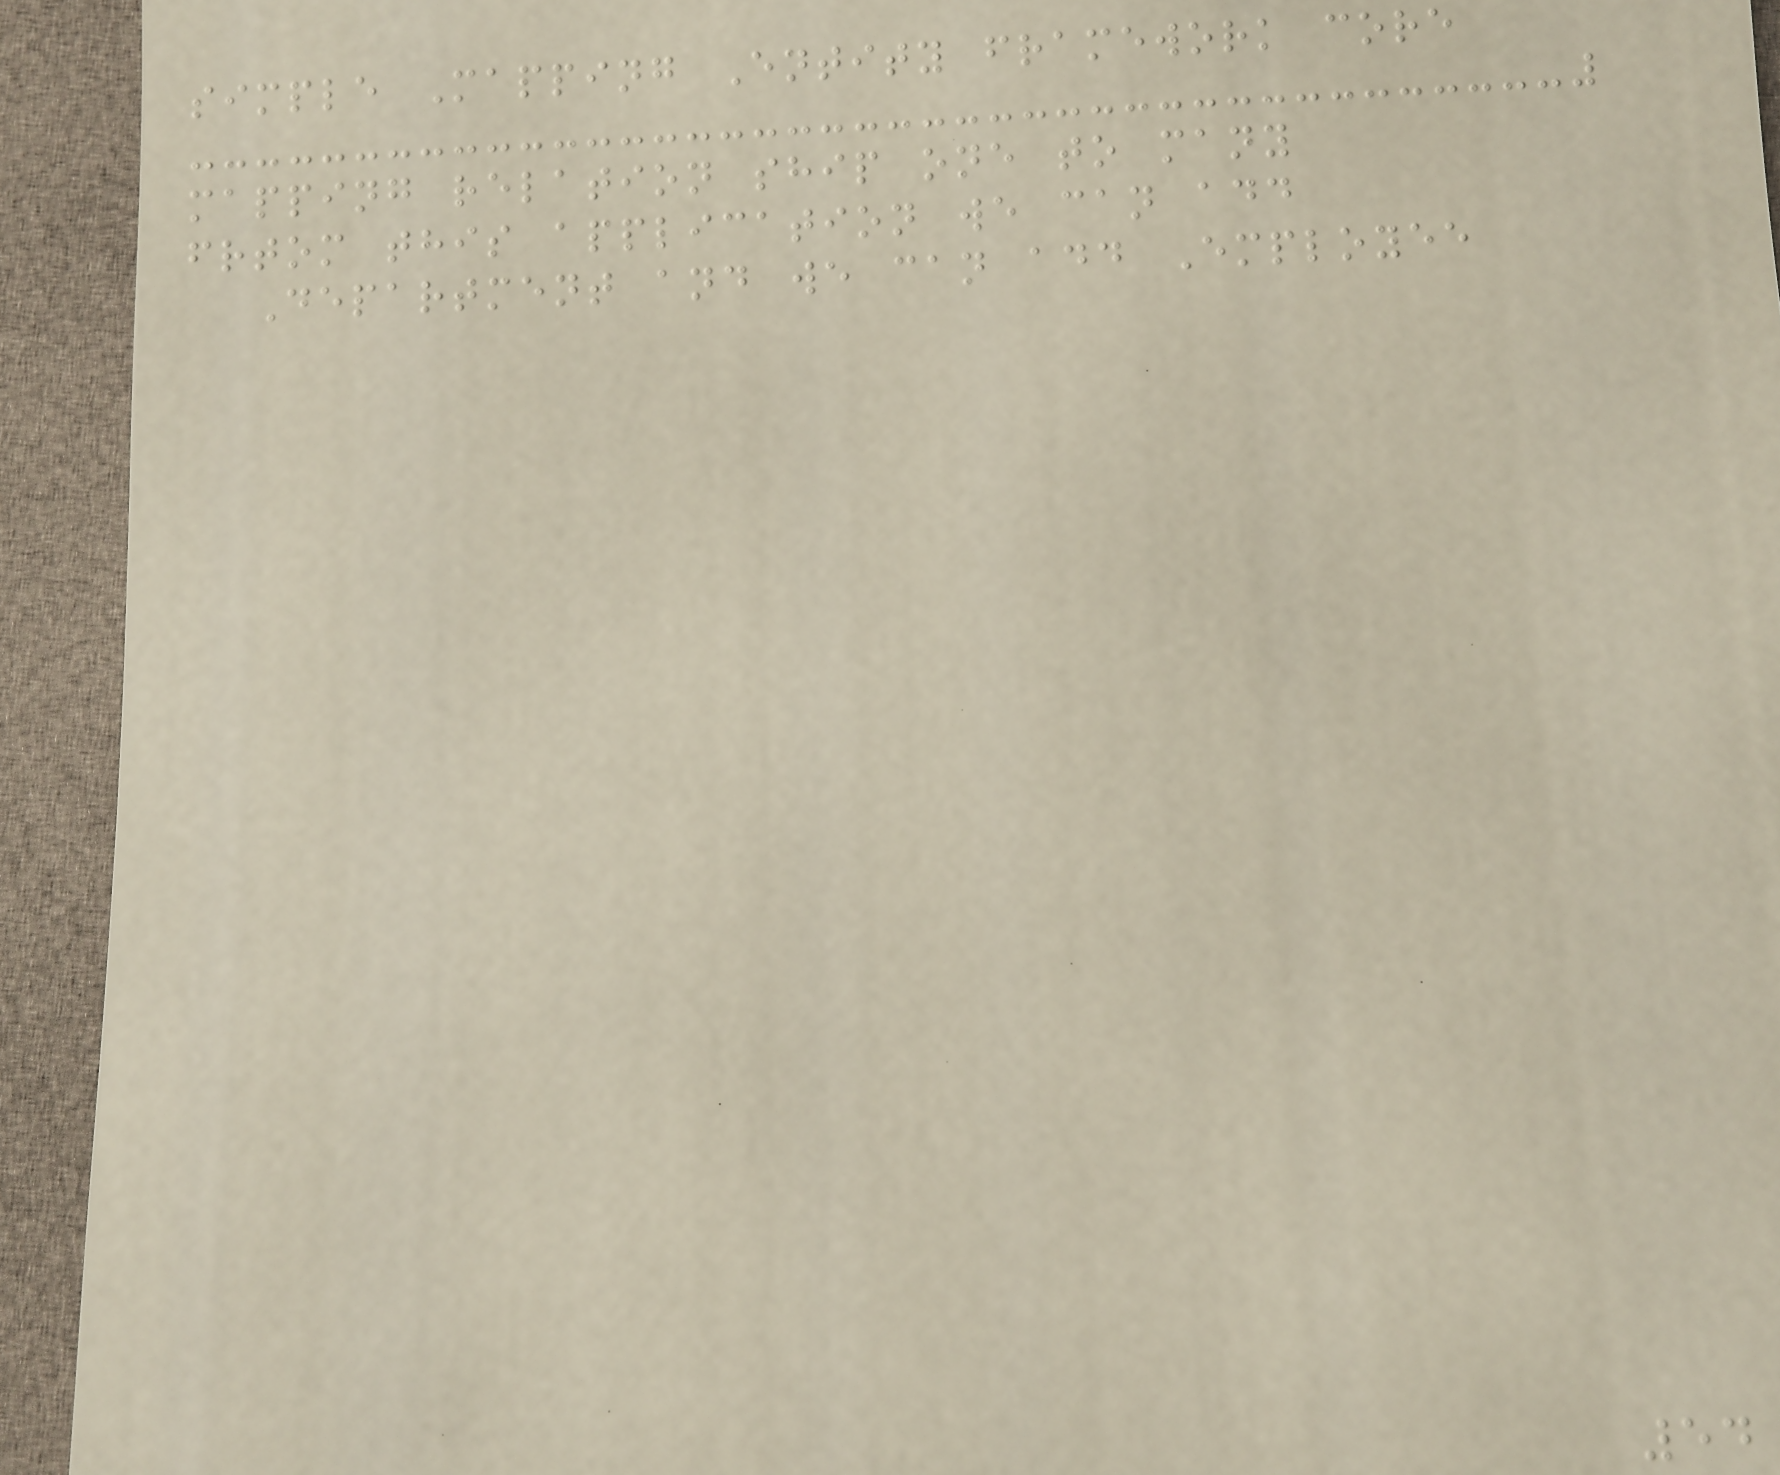simple Mapping Entity framework core
mapping relation ship one to many
frtom this application we can add
Department and we can add Employee
54
